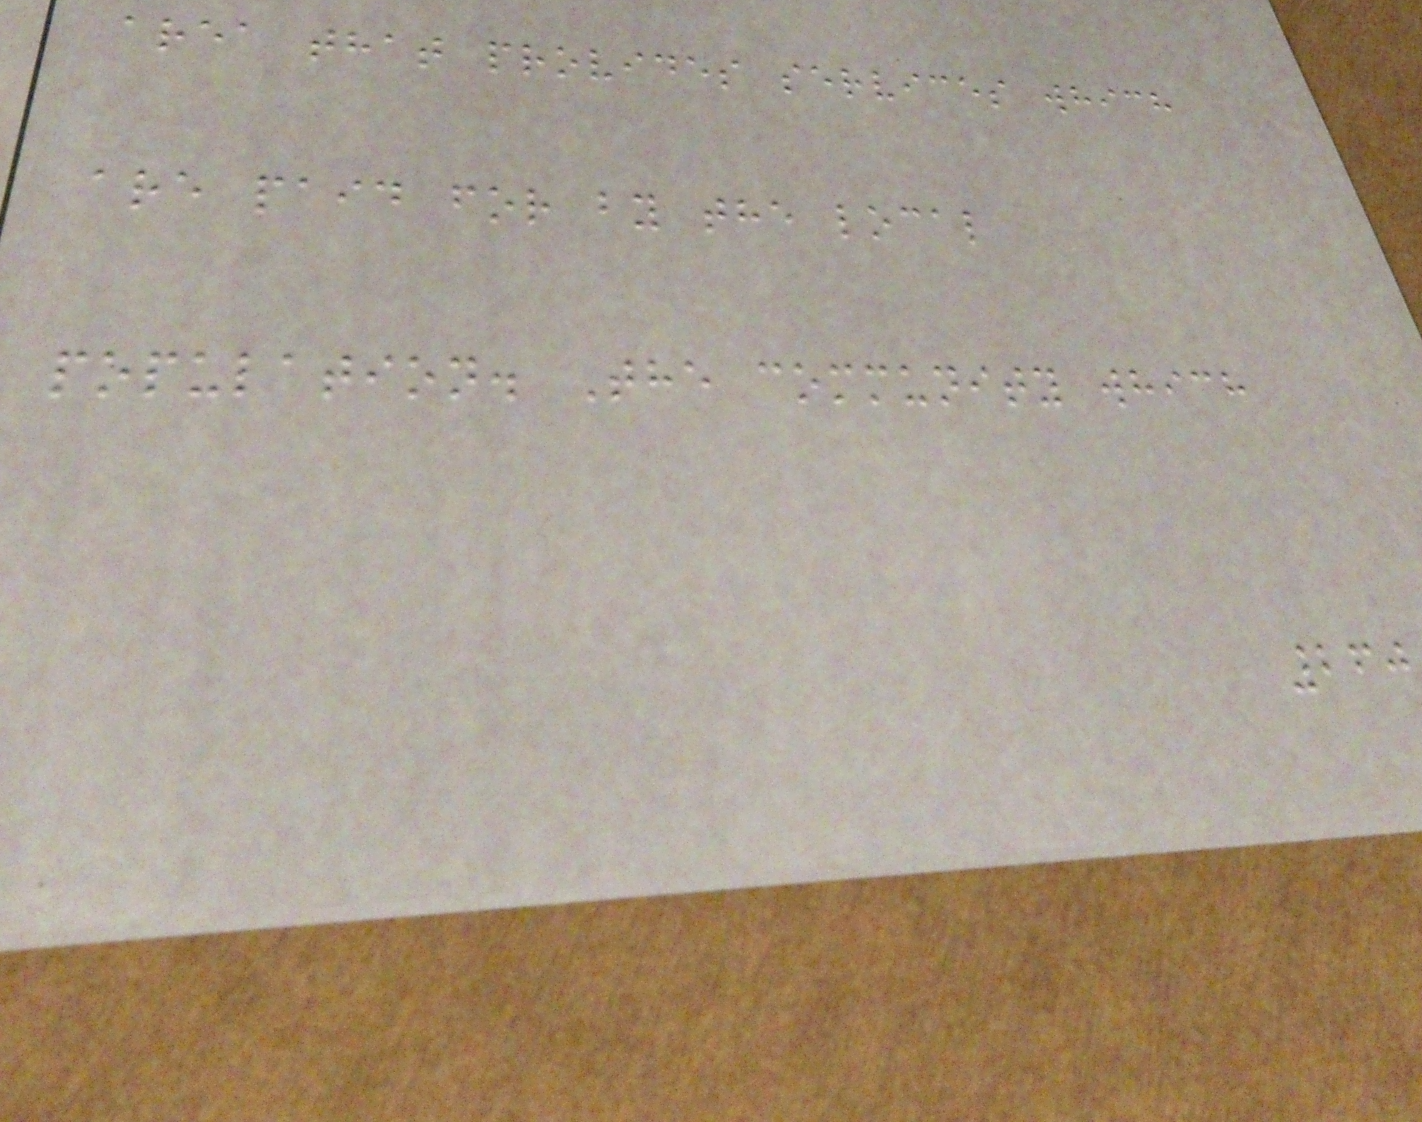area that provides services which
are paid for by the local
population. The community which
260
